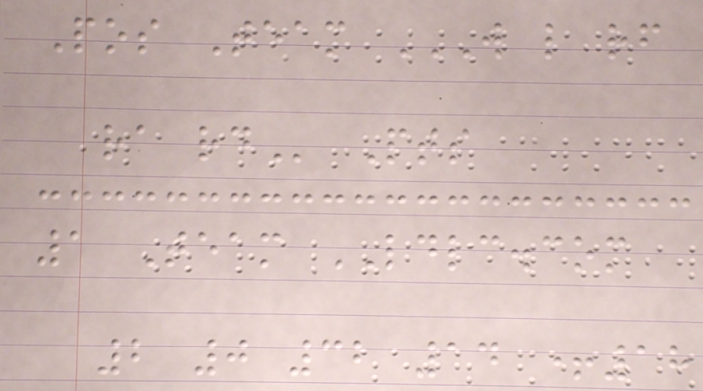Pos Team W L RF
RA RD Pts
1 Team LDLC.com
2 0 32 14 +18
